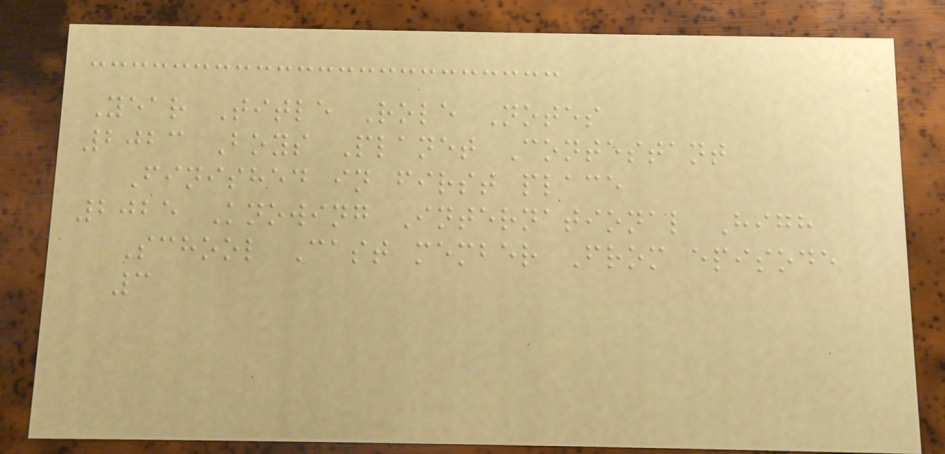Year Title Role Notes
2023 Boys Planet Contestant
Finished in first place
2025 Knowing International High
School Cast member From episode
3
